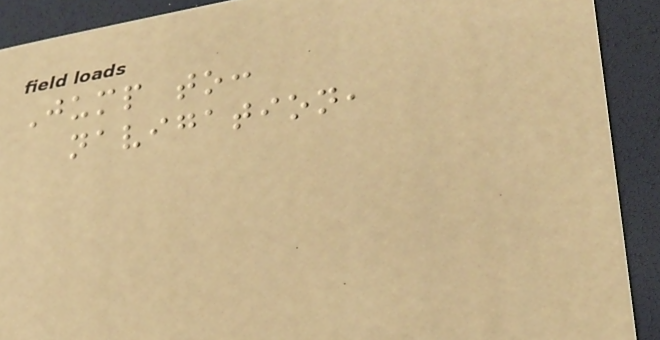Jump to:
navigation,
